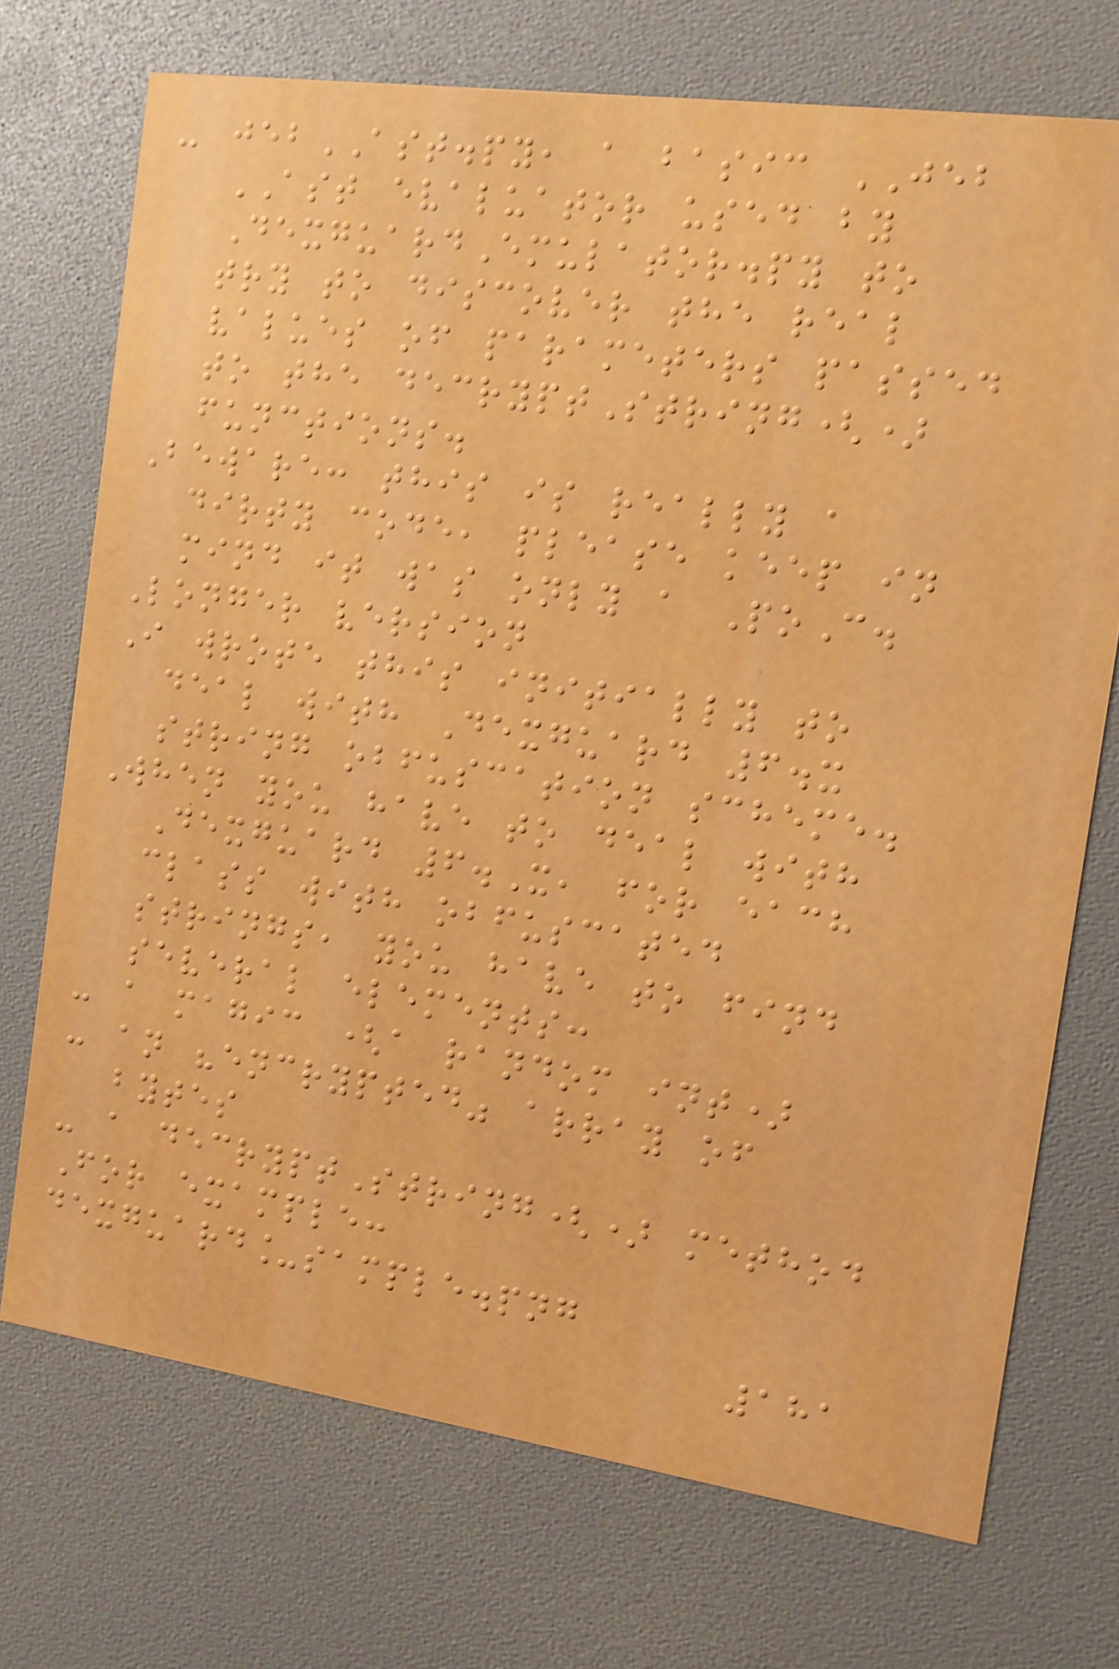- jebAST.py, a basic JEB
AST evaluator used by
DexguardEmulator.py to
try to discover the real
values of parameters passed
to the decryptString()
functions.
Beware: this is really a
dirty code, please keep in
mind it was only a PoC.
Longer version
I wrote this initially to
deal with Dexguard 6.x
string obfuscation scheme.
When you have to deal with
Dexguard 6.X, for each
class with obfuscated
strings, you have to find
several elements:
- a magic (a random int)
- an "encrypted" array of
bytes
- a decryptString() method
For example:
dexguard_sample.png
181
